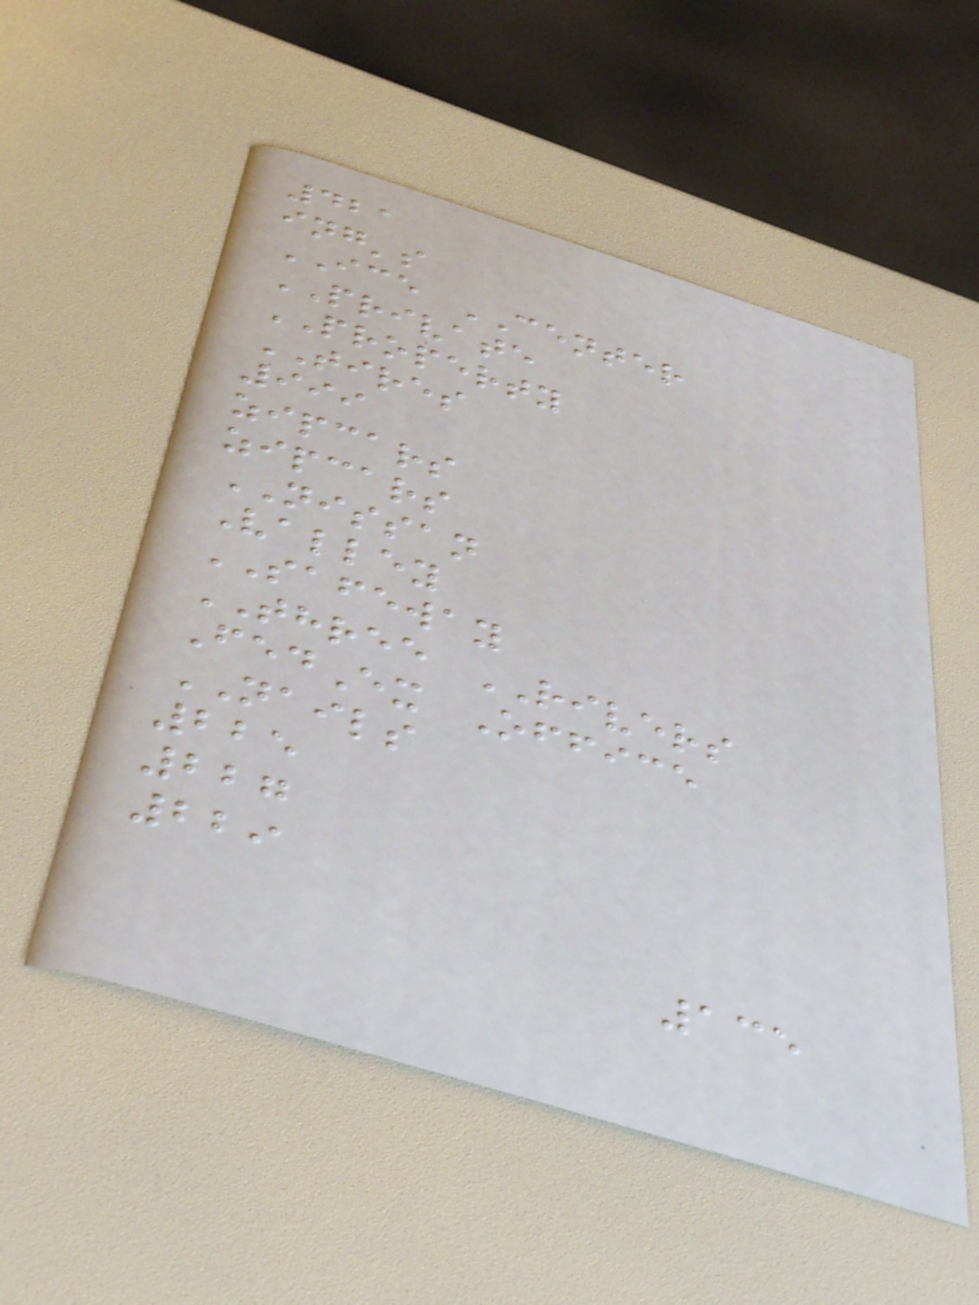421
ing's
ICE CENTER
PRIVATE
PROPERTY
TIRES
999
zipcars
zipcars
NISSAN
Valley
SAFEWAY
THREE RIVERS
FedEx Office
NAILS
225
227
229
135
